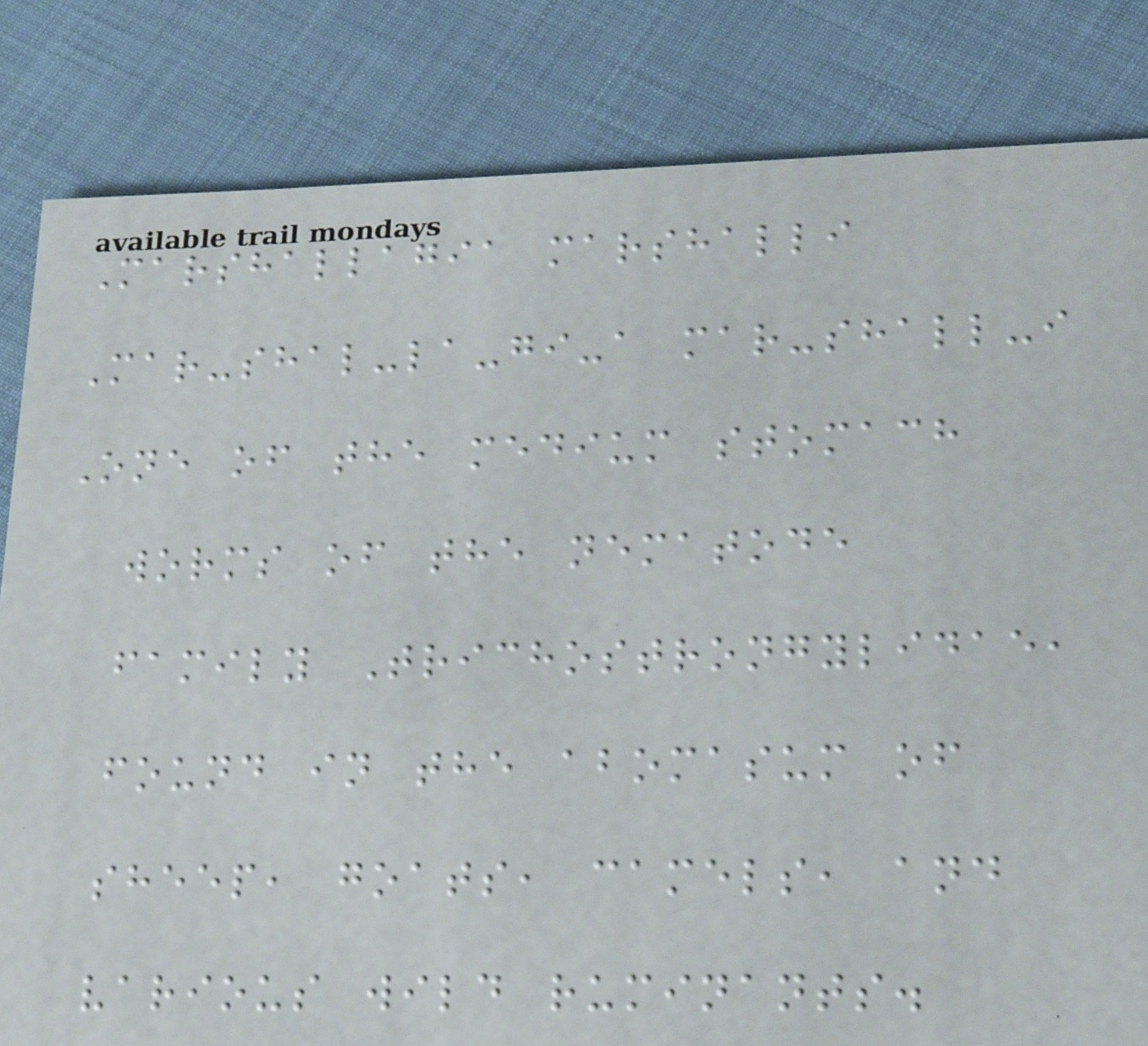Marshallagia marshalli
Mar-shal-la-gi-a mar-shall-i
One of the medium stomach
worms of the nematode
family Trichostrongylidae,
found in the abomasum of
sheep, goats, camels, and
various wild ruminants.
